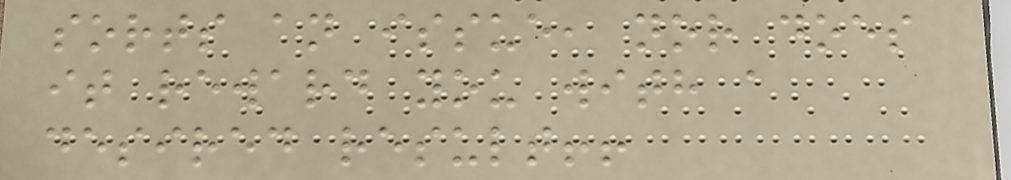sorts an issue, nor does
it reward you with a
desired result!!
